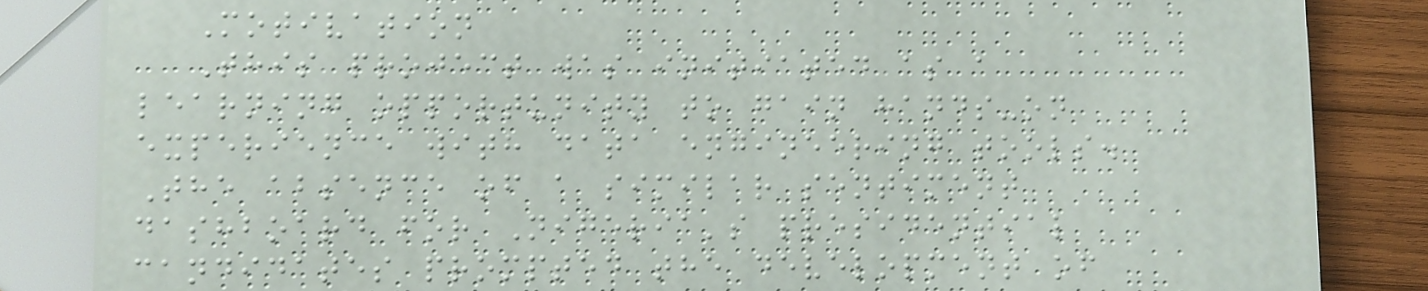Motivation
This project was initiated as a
learning opportunity to gain hands-on
experience with data engineering tools.
The absence of a similar sentiment
dashboard for Nigeria's presidential
candidates prompted the development of
